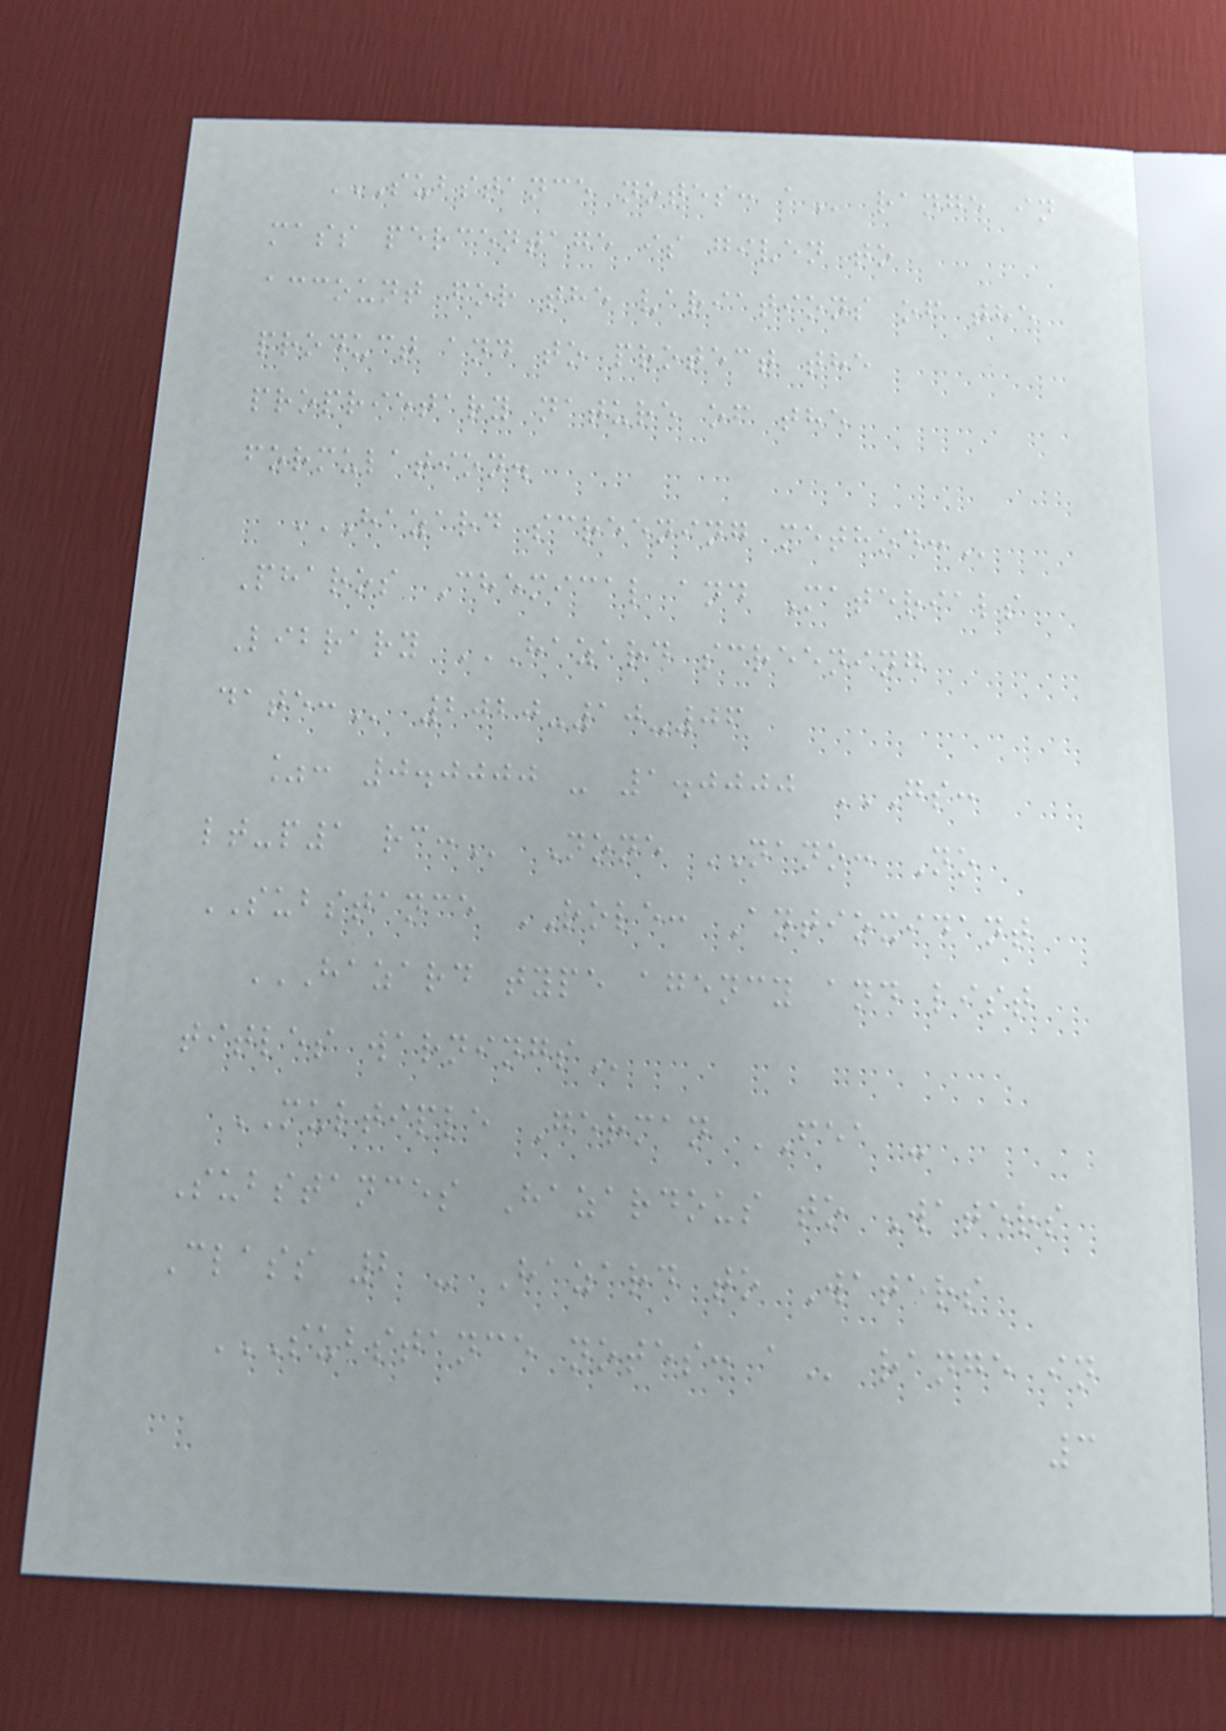SUBSTANCE NOTES: A range in
mass percentage is given to
account for the variations of the
product and to protect the
proprietary nature of the
formulation.
HAZARD SCREENING METHOD:
Pharos Chemical and Materials
Library HAZARD SCREENING
DATE: 2020-10-06
%: 0.0000 - 1.0000 GS:
LT-P1 RC: None NANO: No
SUBSTANCE ROLE: Antioxidant
HAZARD TYPE AGENCY AND LIST
TITLES WARNINGS
MULTIPLE German FEA -
Substances Hazardous to Waters
Class 2 - Hazard to Waters
SUBSTANCE NOTES: A range in
3
